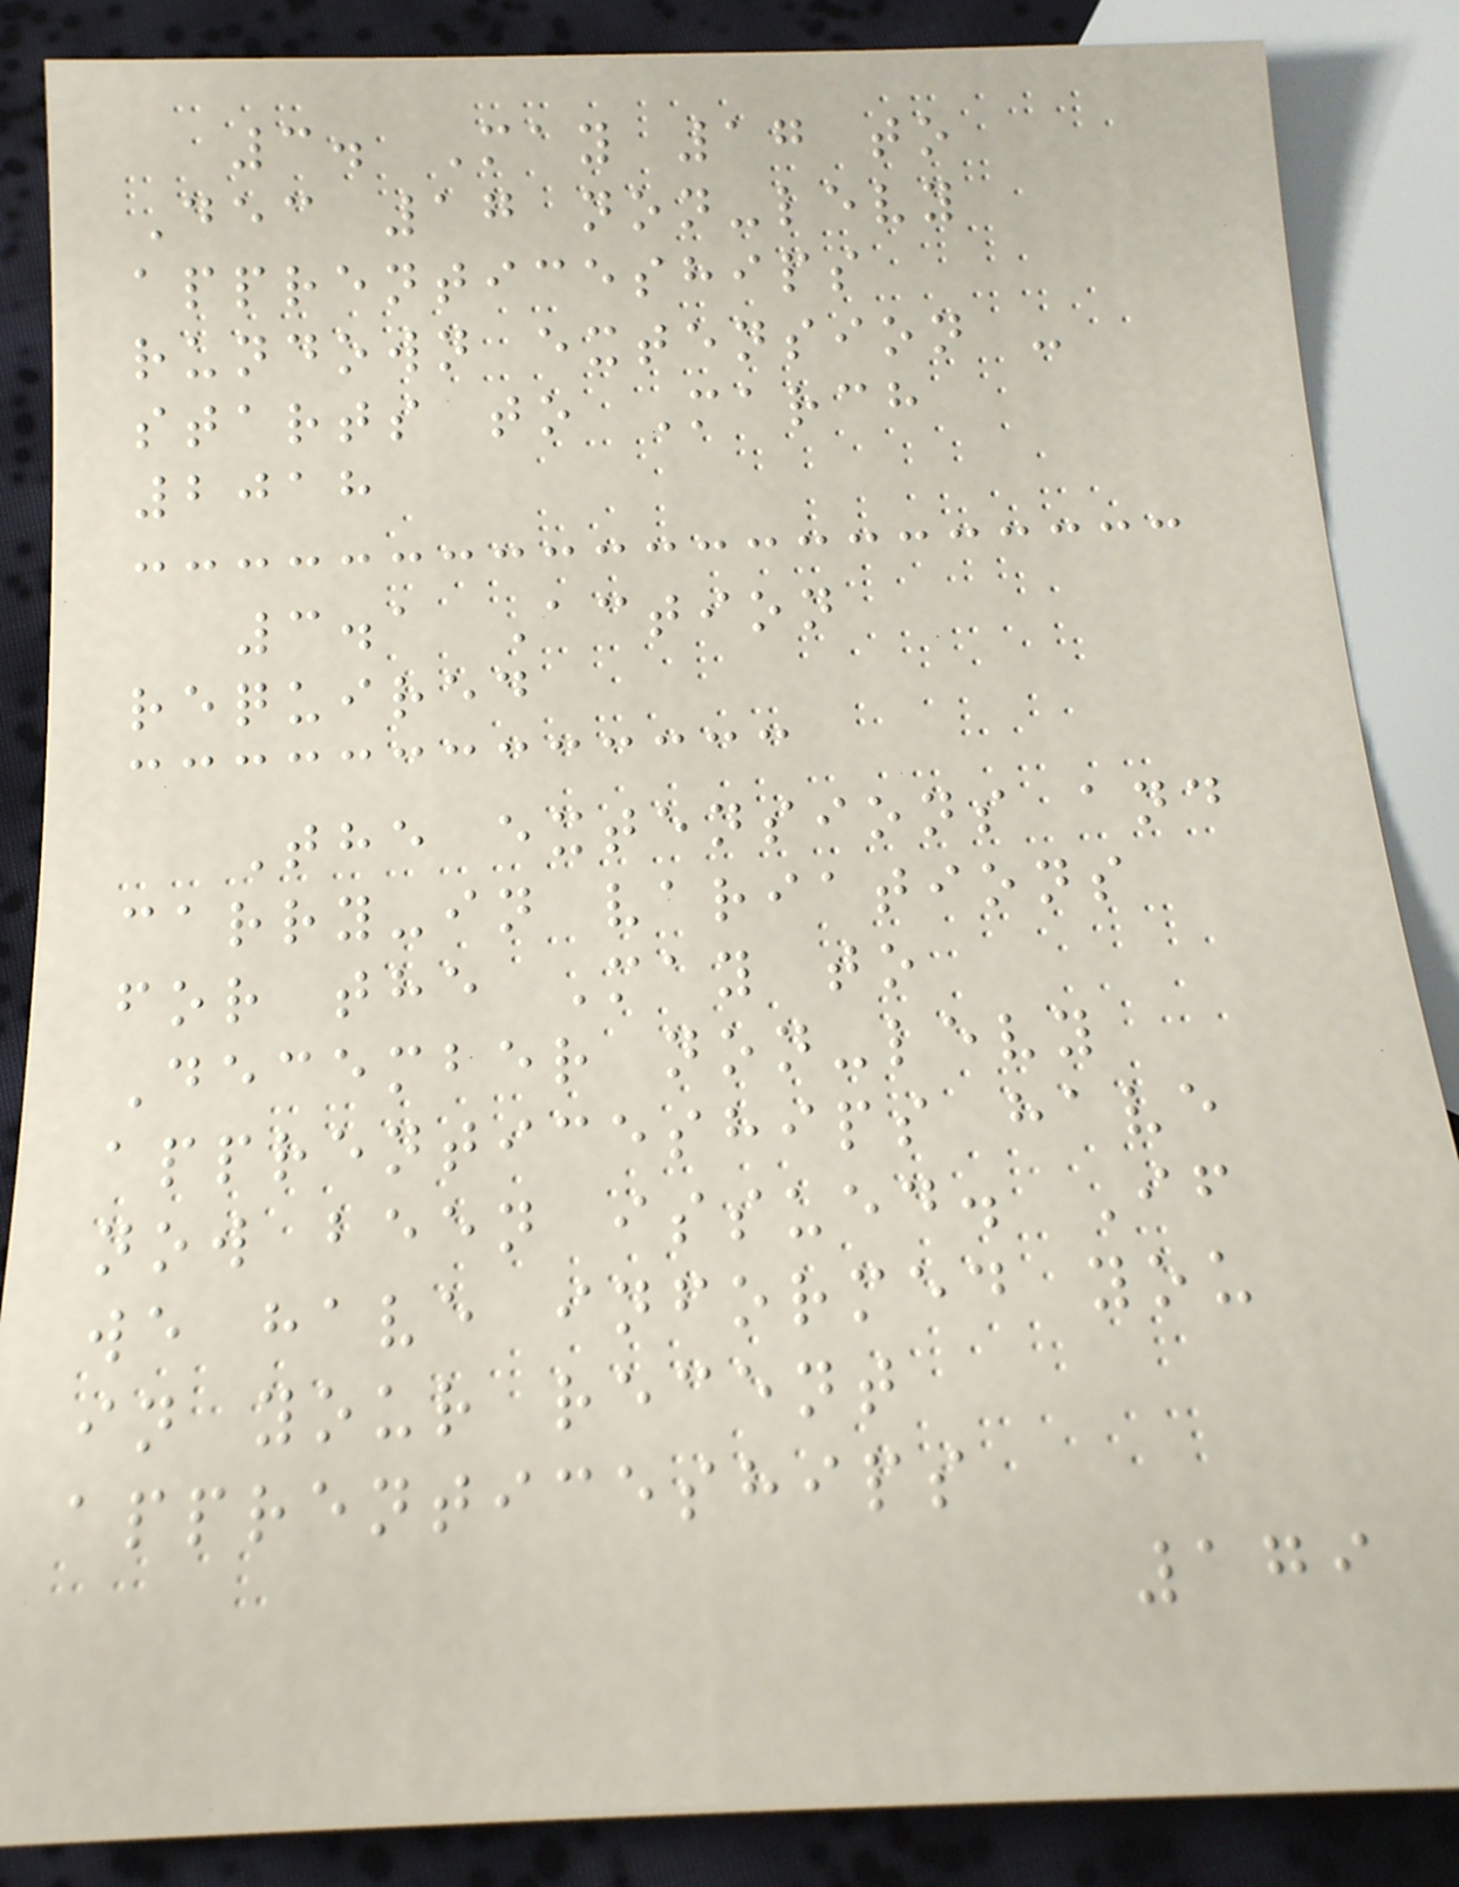3. May 17 to
Dec 17 non-levy
apprenticeships
rundown extension -
starts to March
2018
3.1 Action
required
The extensions and
carry-in variations
for the May to
December non-levy
apprenticeships have
now been issued. If
we have informed you
in your recent
apprenticeships
179
